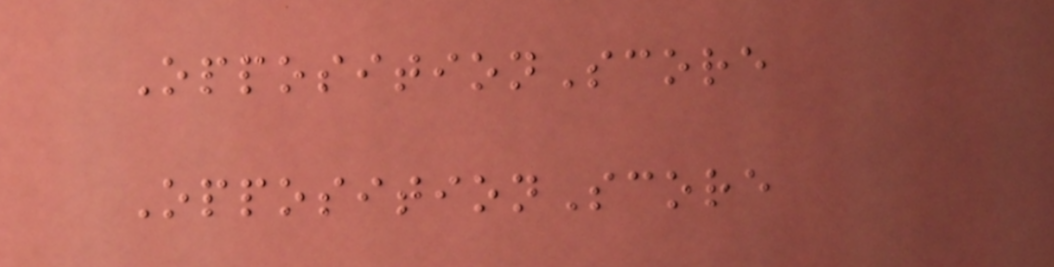OppositionScore
OppositionScore
